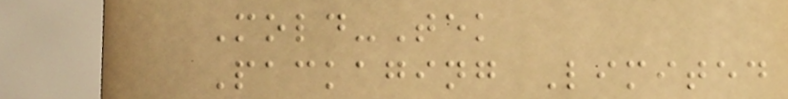Mold-Tek
Packaging Limited
